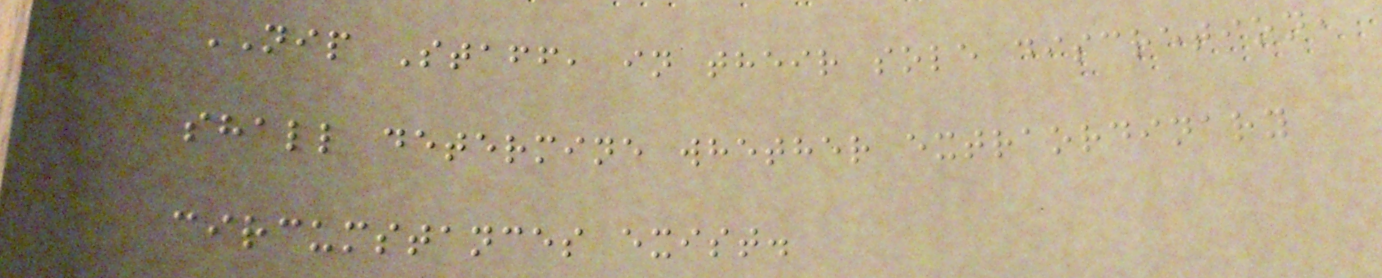NIP Staff, in their sole discretion,
shall determine whether extraordinary
circumstances exist.
